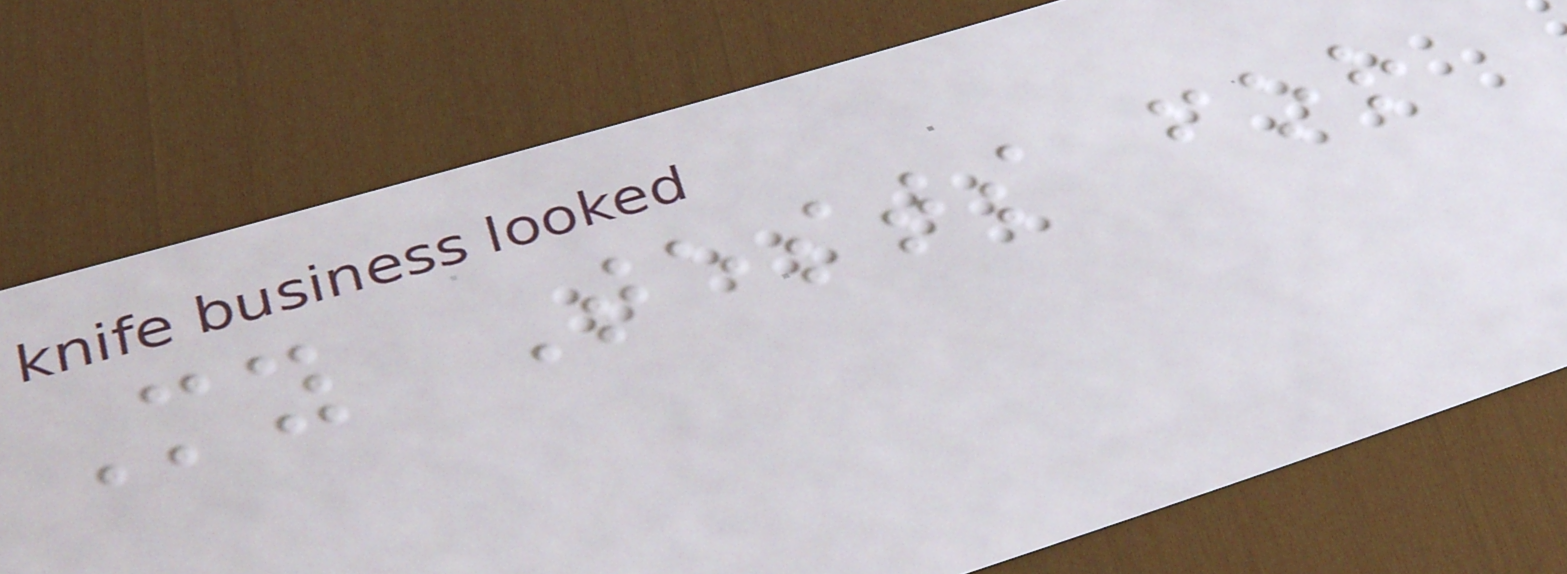My Tests for
